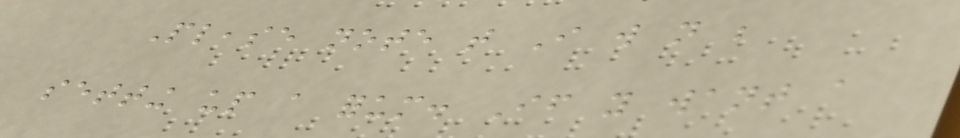Please note that I will not be
setting up a forum. If you want a
